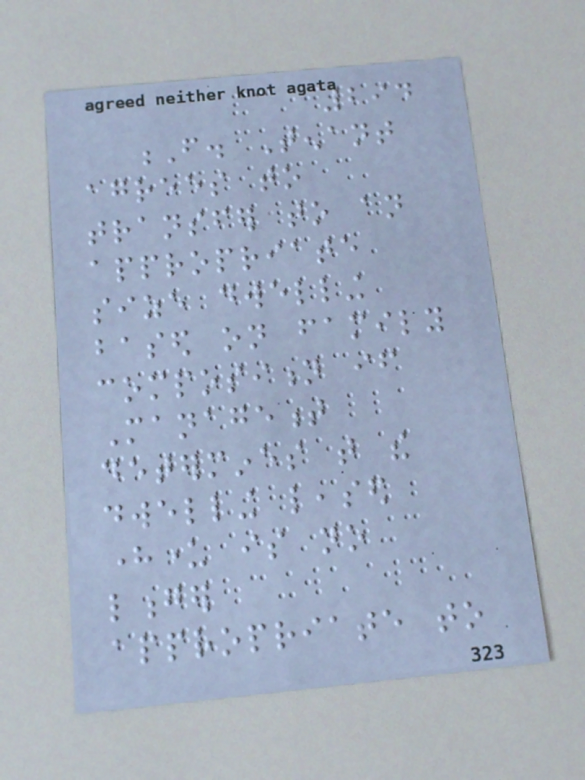294
F. Tenant
agrees to
transfer to an
appropriate
size dwelling
based on family
composition if
Management
determines that the
dwelling leased
hereunder is no
longer
appropriate to
